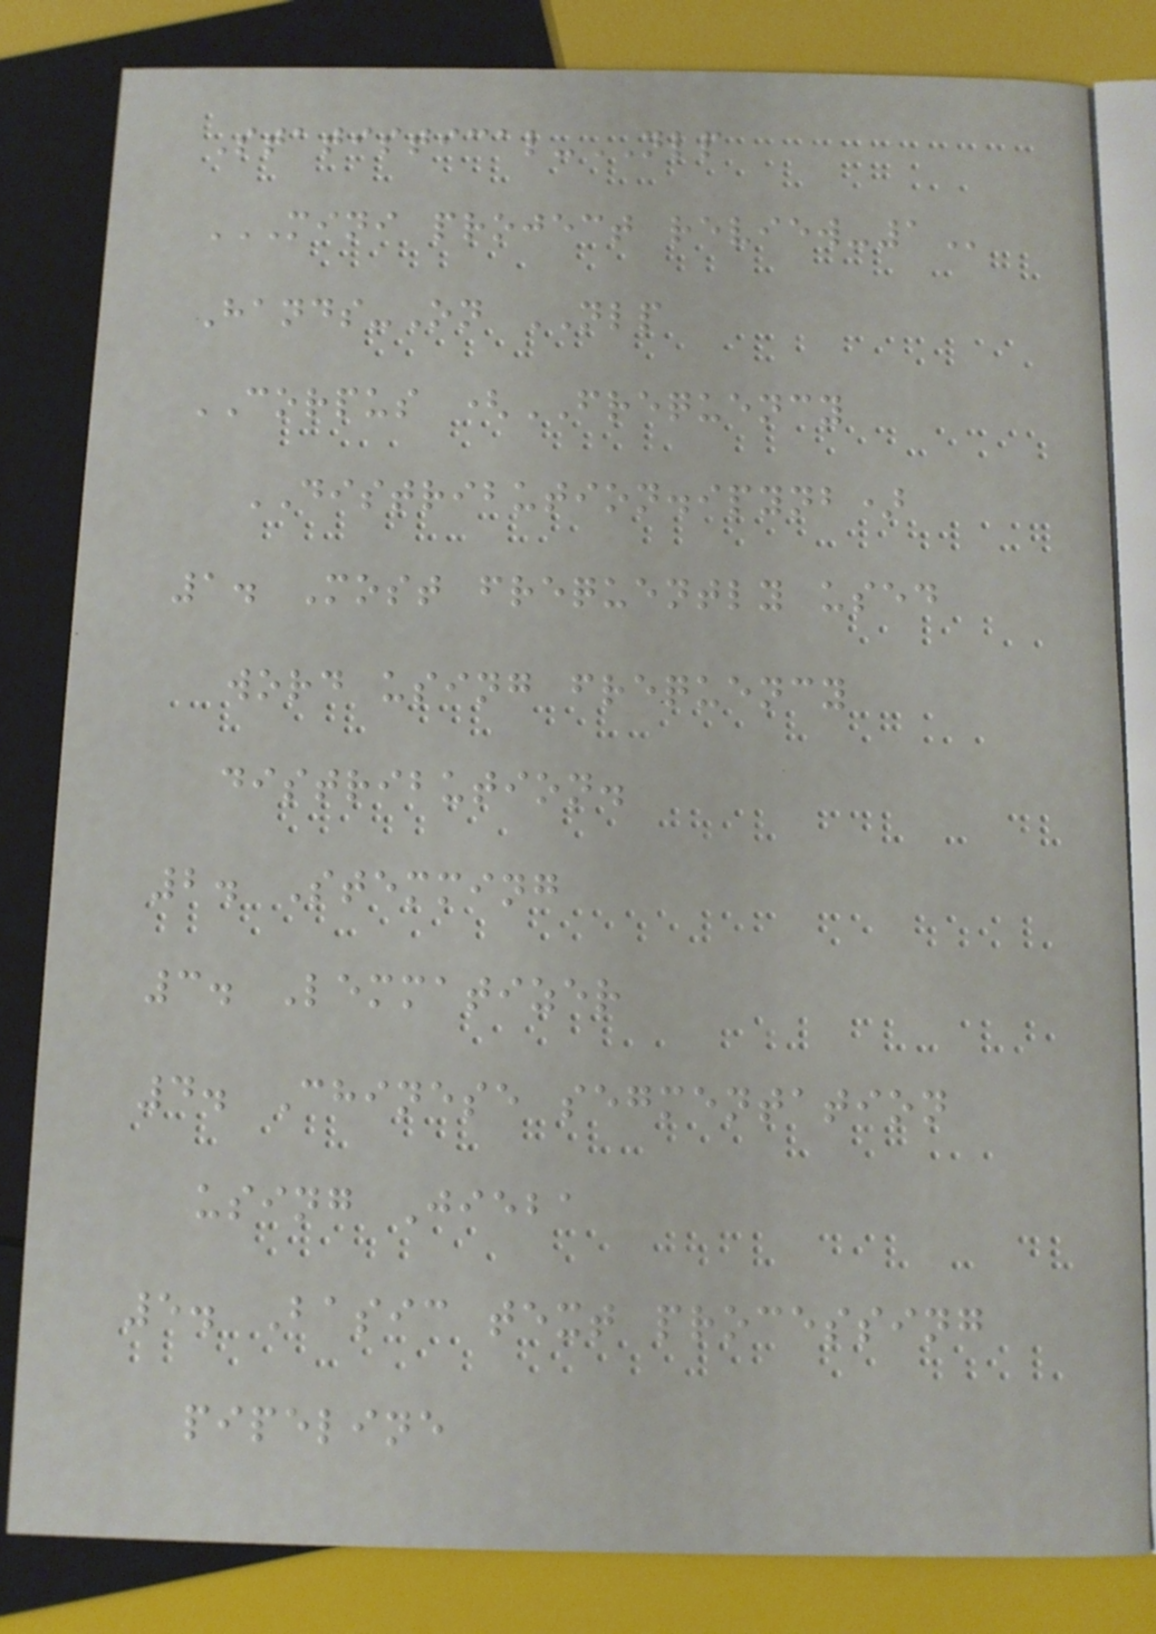Statistical-NLP
MINI PROJECT REVIEW-1
Hands-On NLP
CORPUS (FREQUENCY
DISTRIBUTION.ipynb)
1. Most frequently used
word using frequency
distribution.
2. Stemming
3. Lemmatizer
4. Chinese segmentation
using Jieba
5. Basic text processing
pipeline
